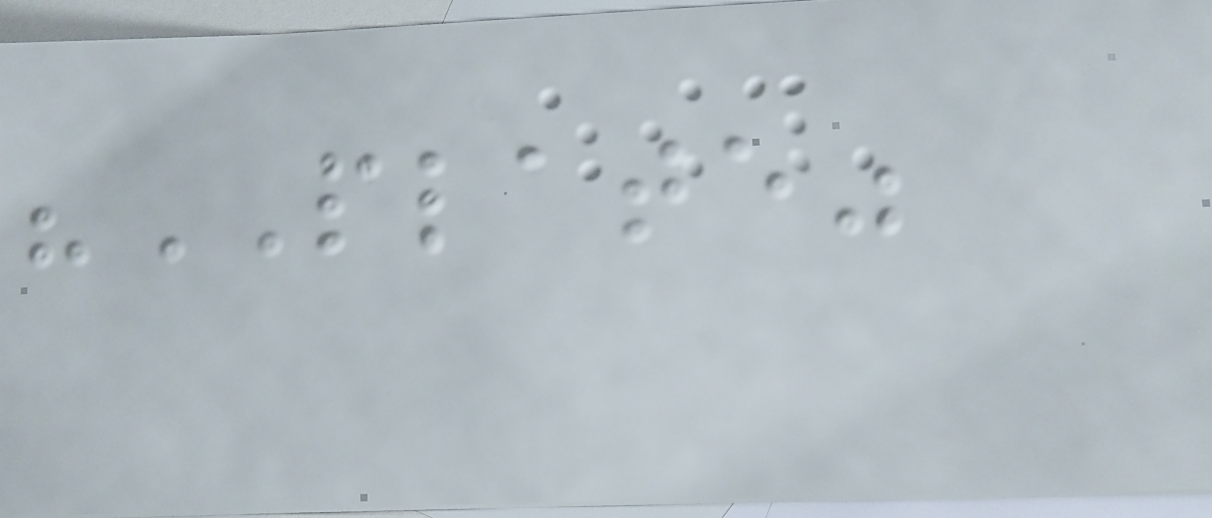"PLATE"
